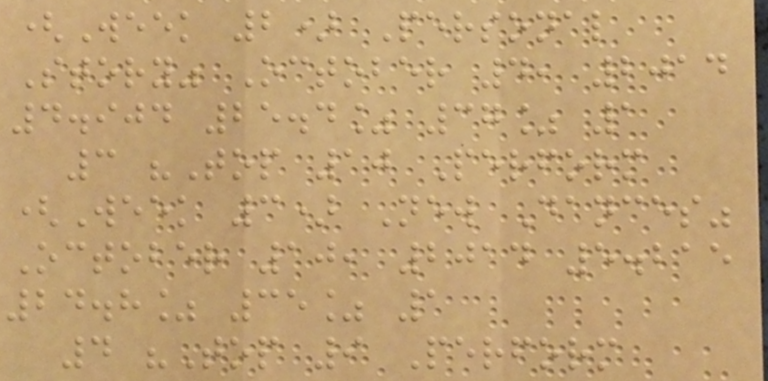(Week 2) Personal
Story" October 4, 2014
4.904 25.4% 37% 1
3 "Top 10 Perform
(Week 3) New Dances"
October 10, 2014 5.215
24.8% 35% 1
4 "Top 9 Perform
